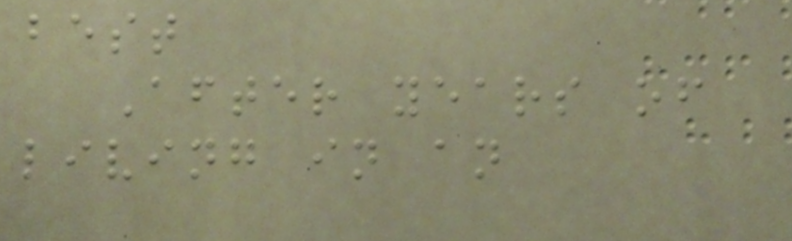best
After years of
living in an
